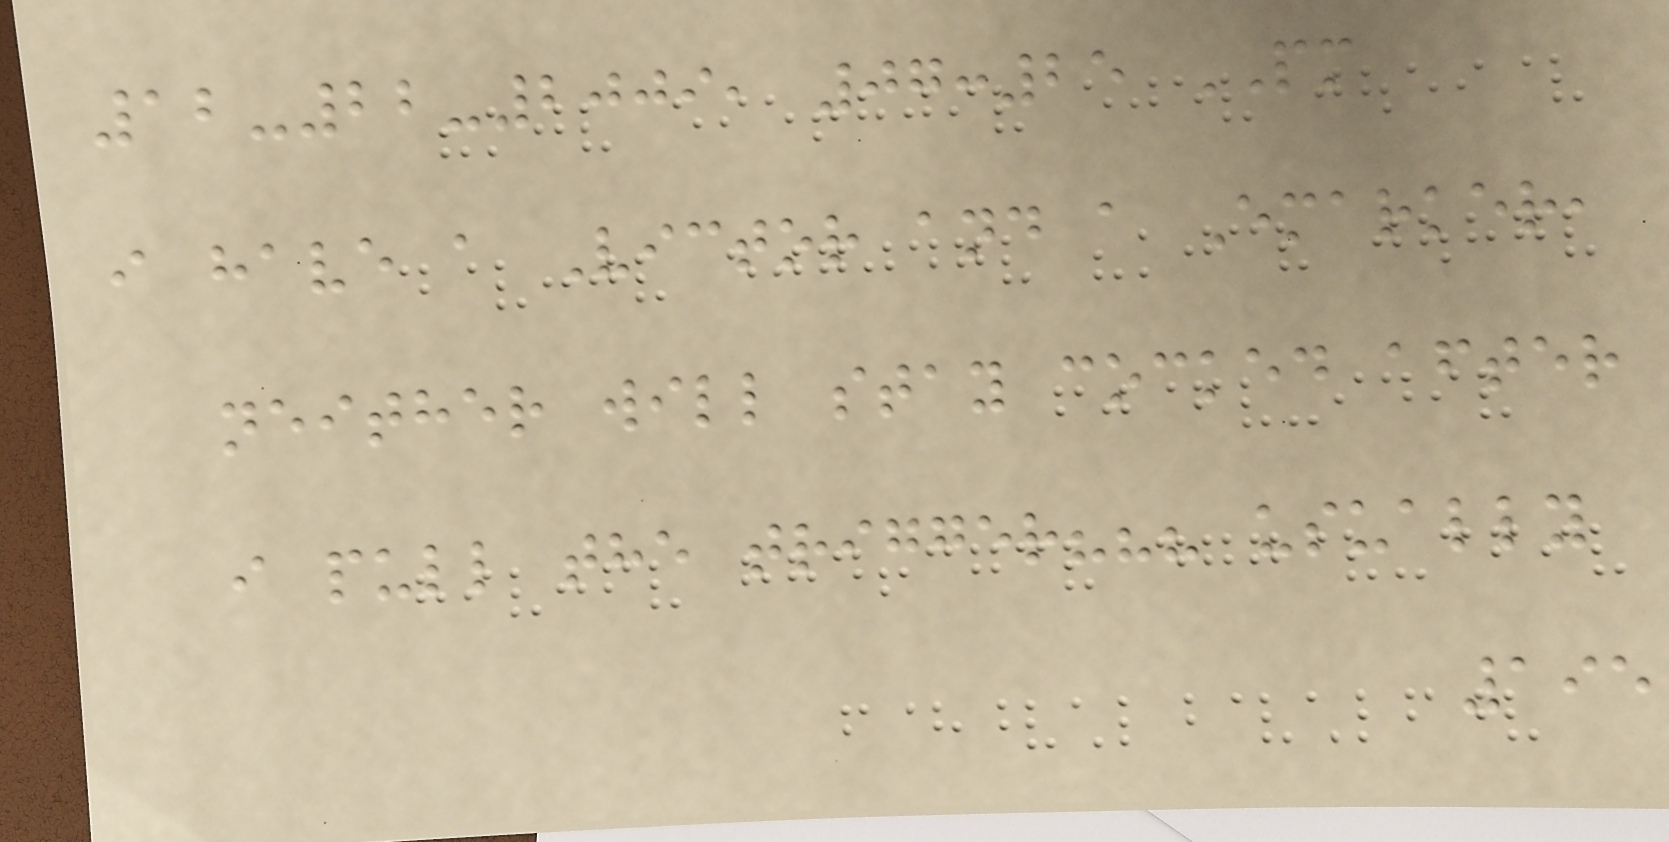12-22-2009, 07:25 PM
i have a Victor and a Emarker,
neither will stay cocked after
i pull the trigger??? usually
195
